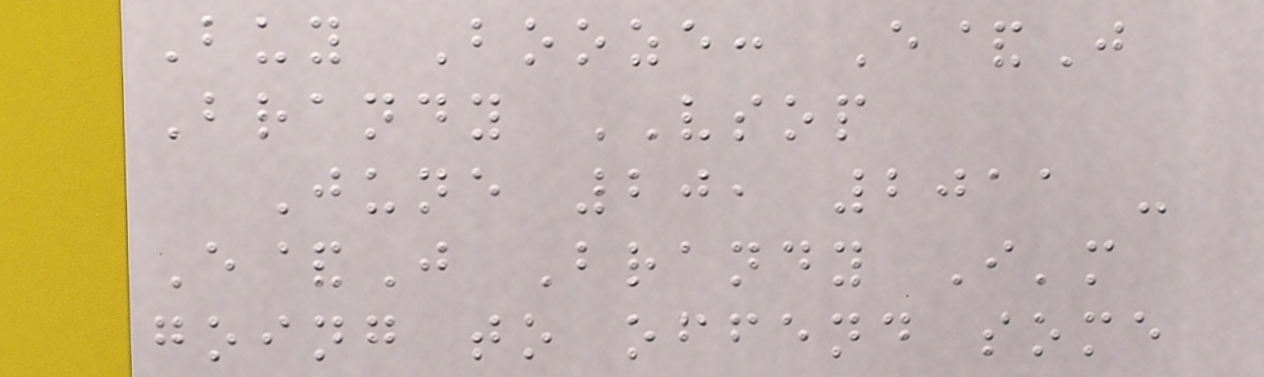Buy Booze: E&J
Brandy VSOP
June 20, 2011 -
E&J Brandy I'm
going to offend some
